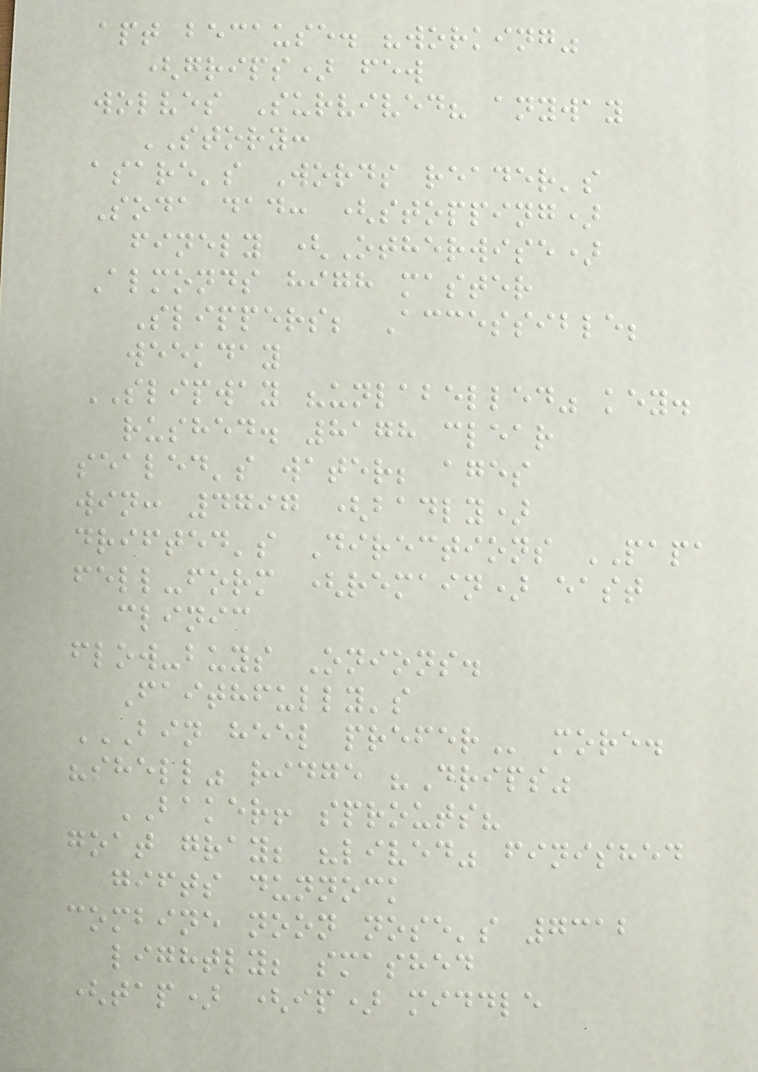apt because. "working"
(grips) few
wolves Survived? anyway
STORY:
asare's Words reader's
Soda dad: (stopping)
finely (Otherwise)
Almonds high master
Slippers; Accessible;
weekday
SLIPWAY "unlabelled" key.
rushed. 8178 clear
sealed's water; ages
win: 4797 (badly)
drifted's Directions PAPA
fell-form (remain) east
clinic
flow-buys Onions.
Faithfully's
BIN HEEL PREFER more.
"shell" ridge "Drips"
BAKER! sprouts?
goat gray; "lived" finished
gifts dunnock
combine noon nose's 7312
lightly; smashed
(tap) (ip) middle
